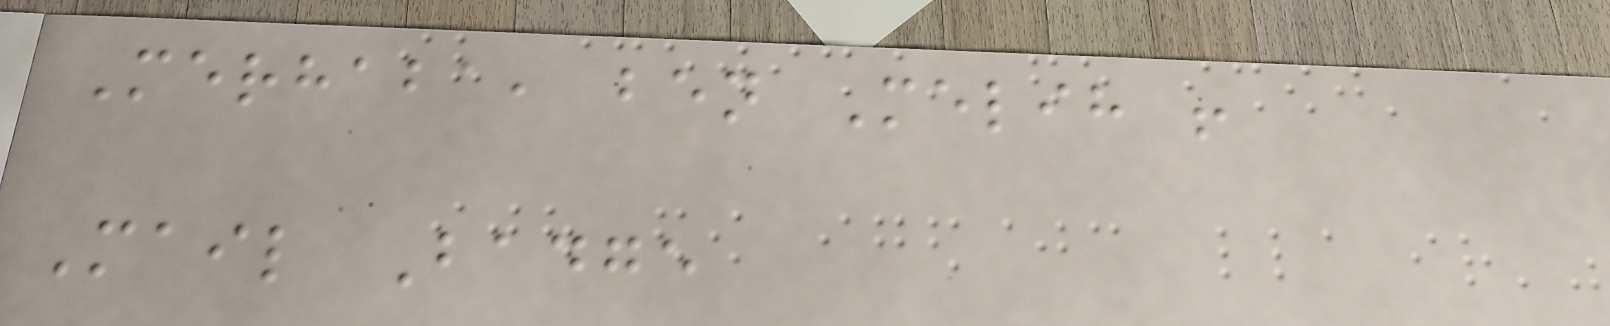Merhaba, ben Melih !
Mail Badge
